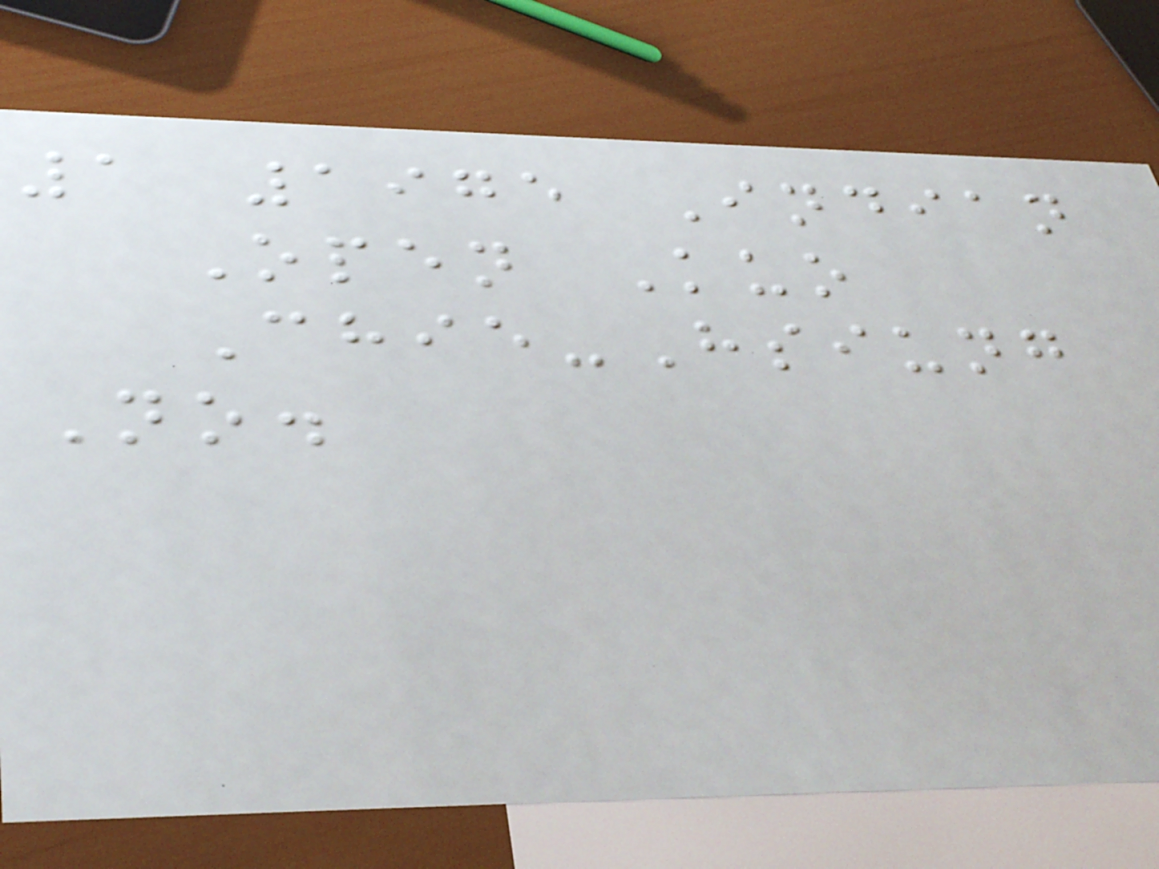1 1975 Indian
Open Kuo
Chie-Hsiung
No.
